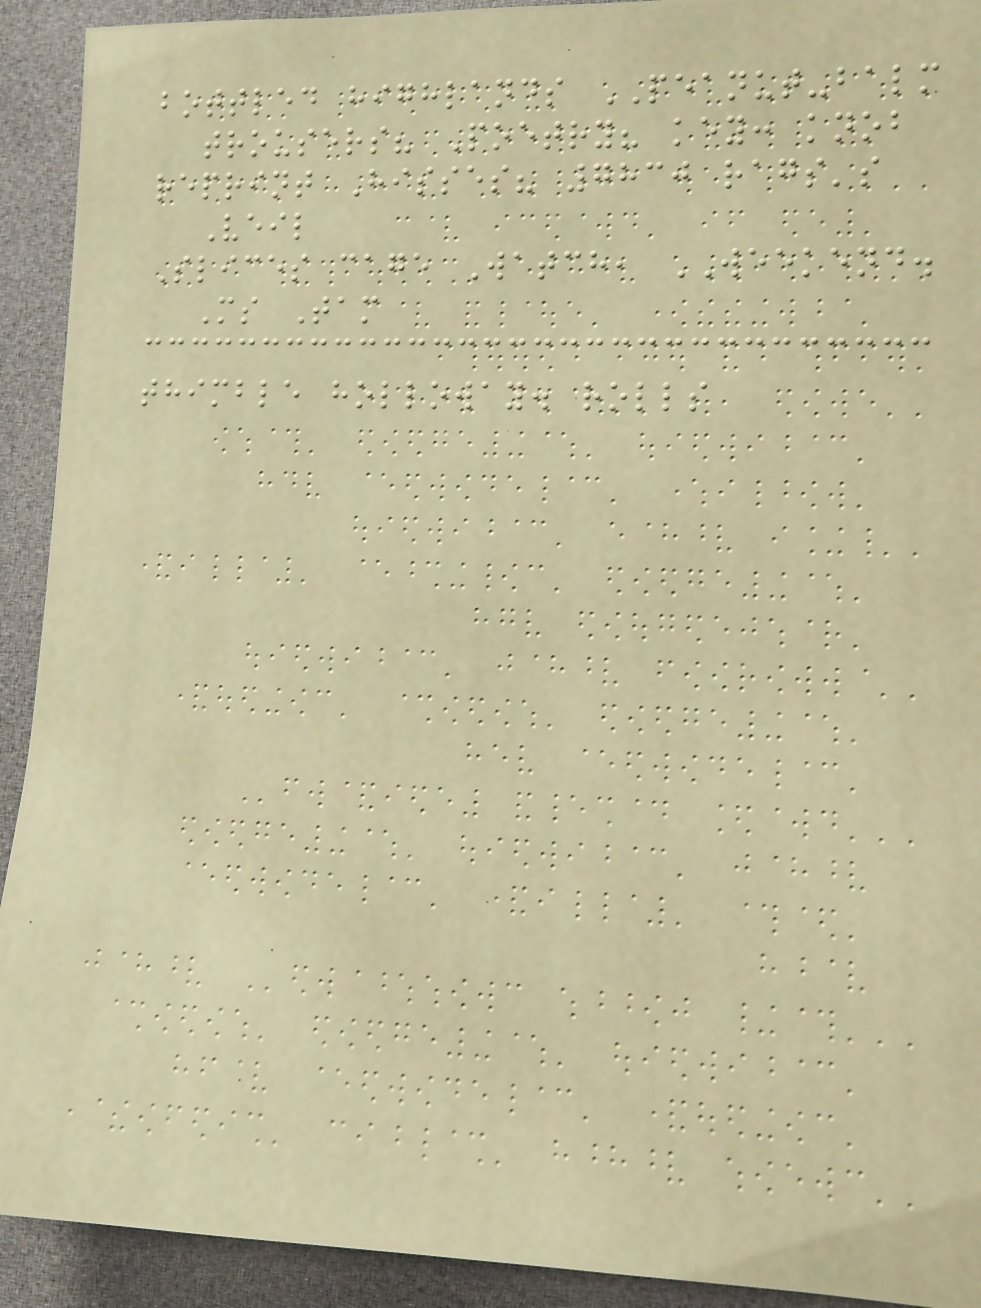bottled highlands PEANUT-balm
trousers? Poetry? key: knob
reprint Hisses? 7830 rags's
Veil
Slices cage Watch, WEEKEND.
Ms Tam
thimble holloway. rolls
